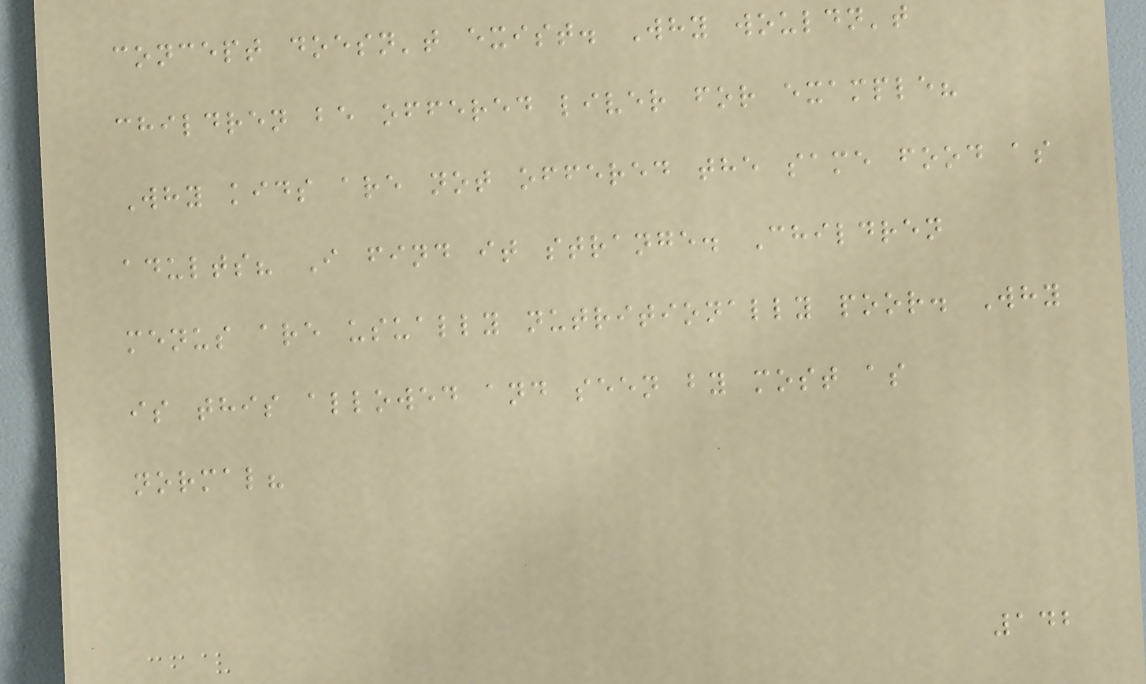concept doesn't exist. Why wouldn't
children be offered liver for example?
Why kids are not offered the same food as
adults? I find it strange. Children
menus are usually nutritionally poor. Why
is this allowed and seen by most as
normal?
142
